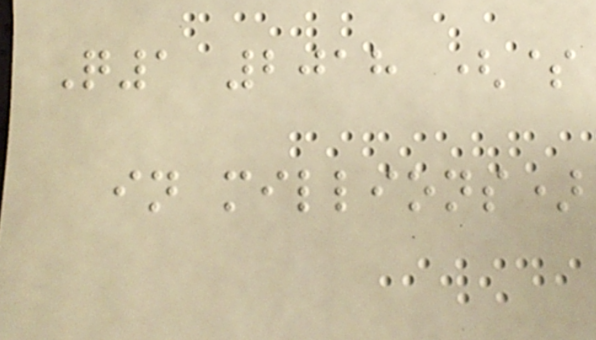Q1 2018 ($
in millions)
